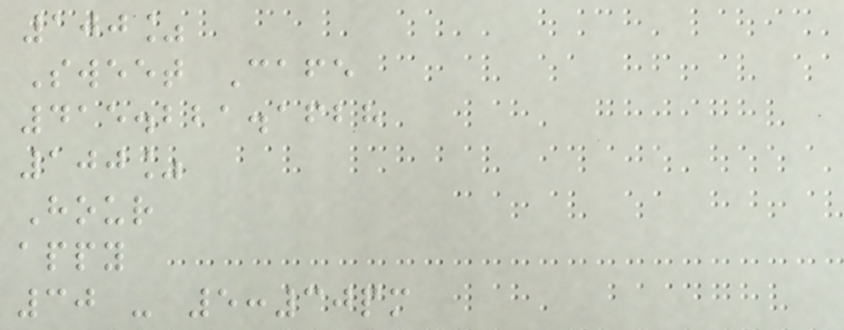100%
Sweet Cafe
415.221.1628
100%
Hour
appy
30 - 5:30pm
